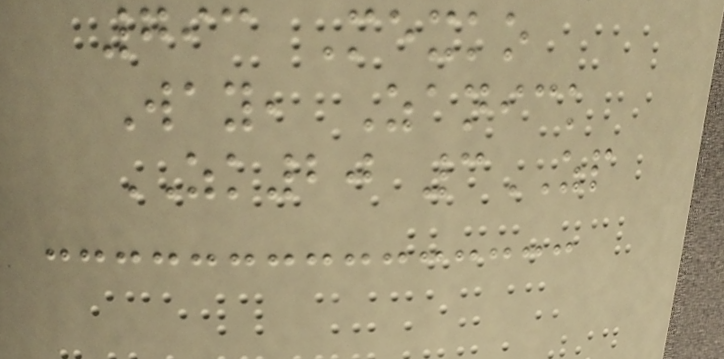793 Mexko
Way, Zanick
ZK20 3ZP
